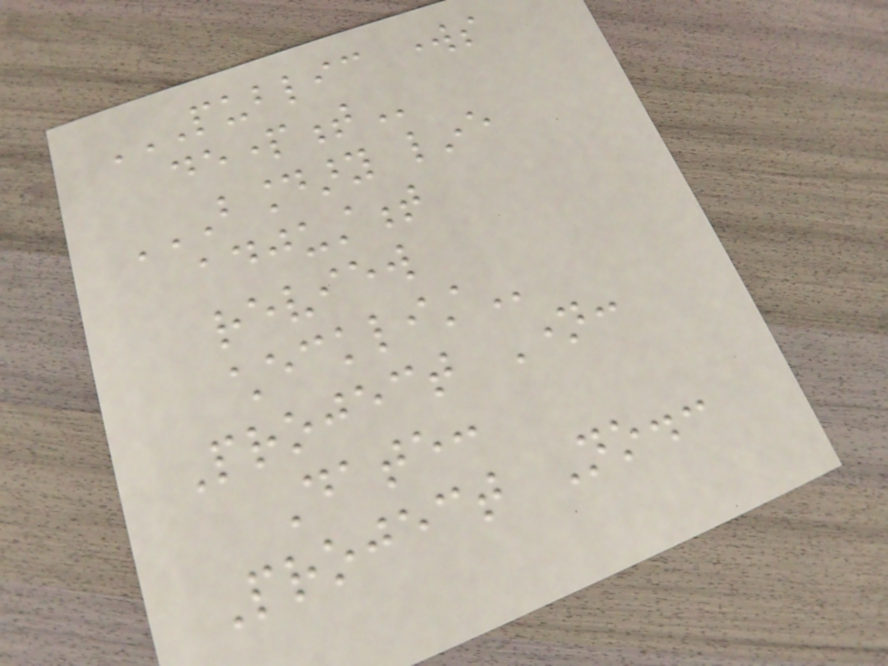PUBLIC WORKS
DEPARTMENT
BOUNDARY LINE
ADJUSTMENT
REVIEW
CHECKLIST
Project Name:
Date:
Project No.:
